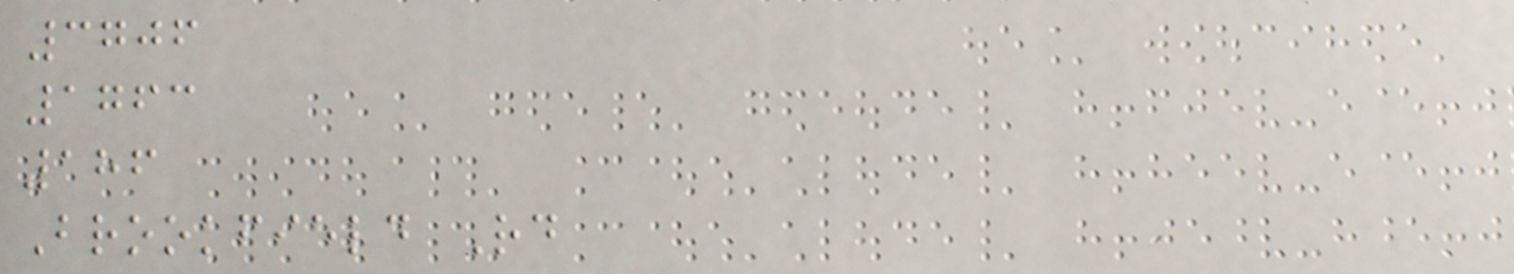3706
1763
186
Brookfield Rd
